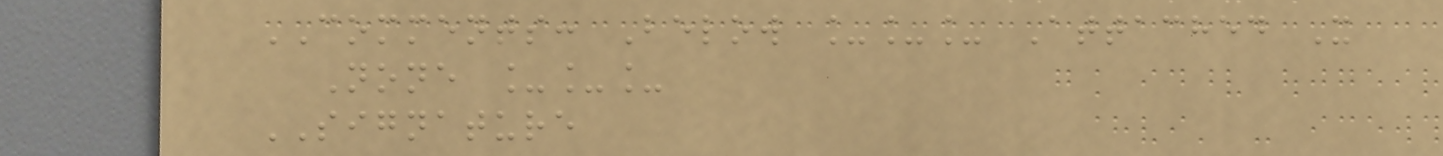COMMENTS: Below ___ Attached X
None ___
SIGNATURE
